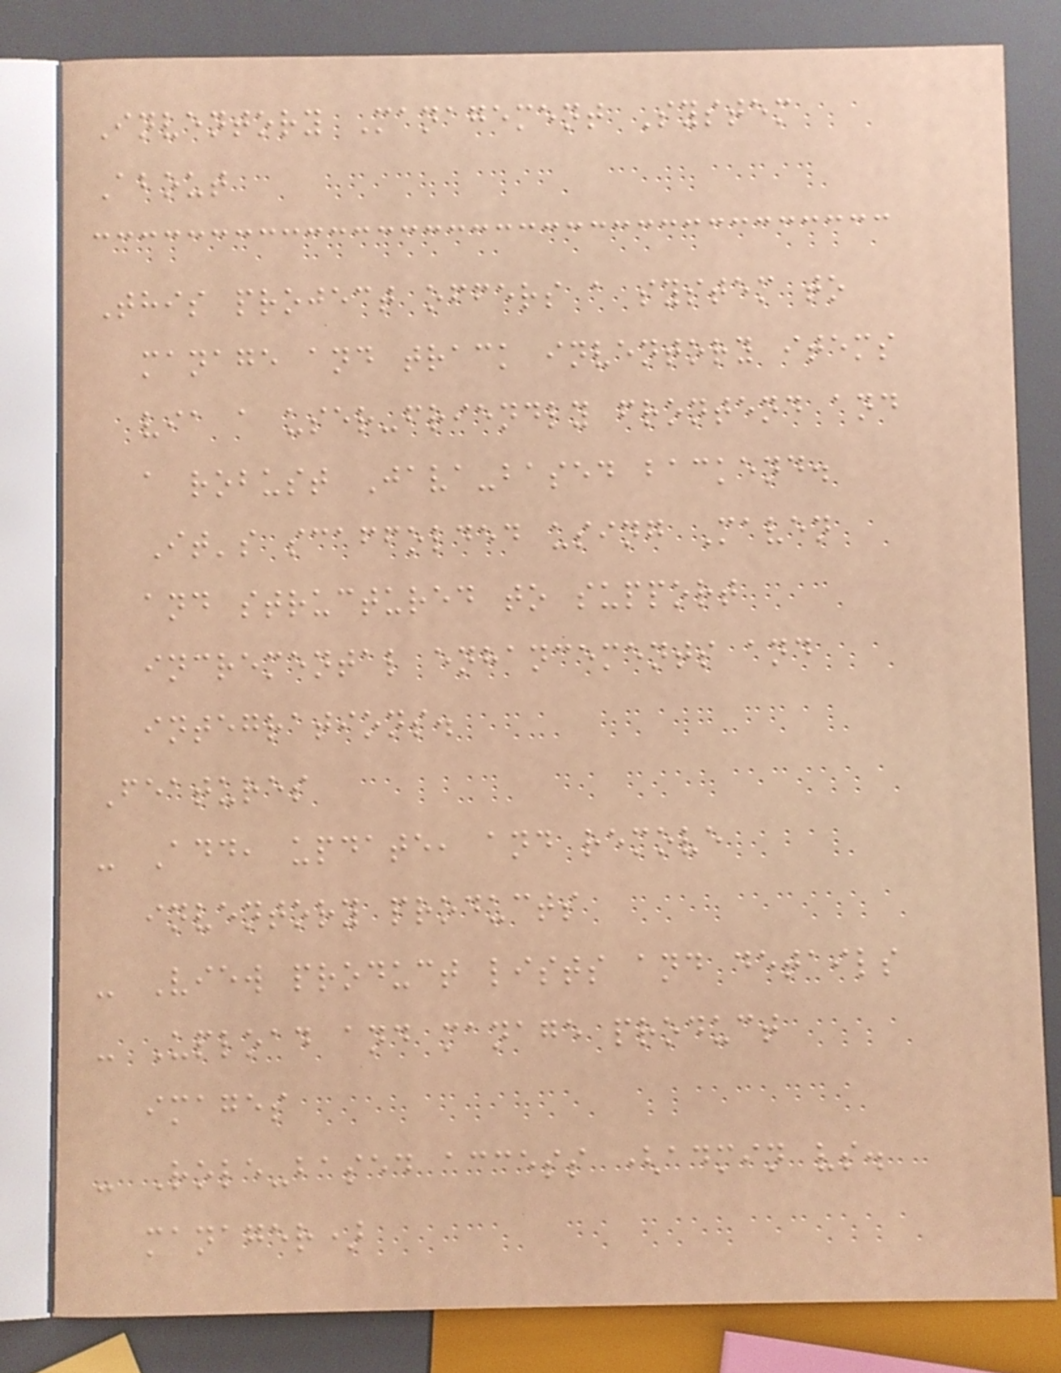Inventory Management System
About
This project offers a system to
manage and track inventory items
via a user-friendly frontend and
a robust Java-based backend.
It's scaffolded using Maven
and structured to support
incremental enhancements and
integrations.
Features
- Add, update, and remove
inventory products
- View product lists and details
- Upload and manage product
images
- Role-based access (admin vs.
manager)
